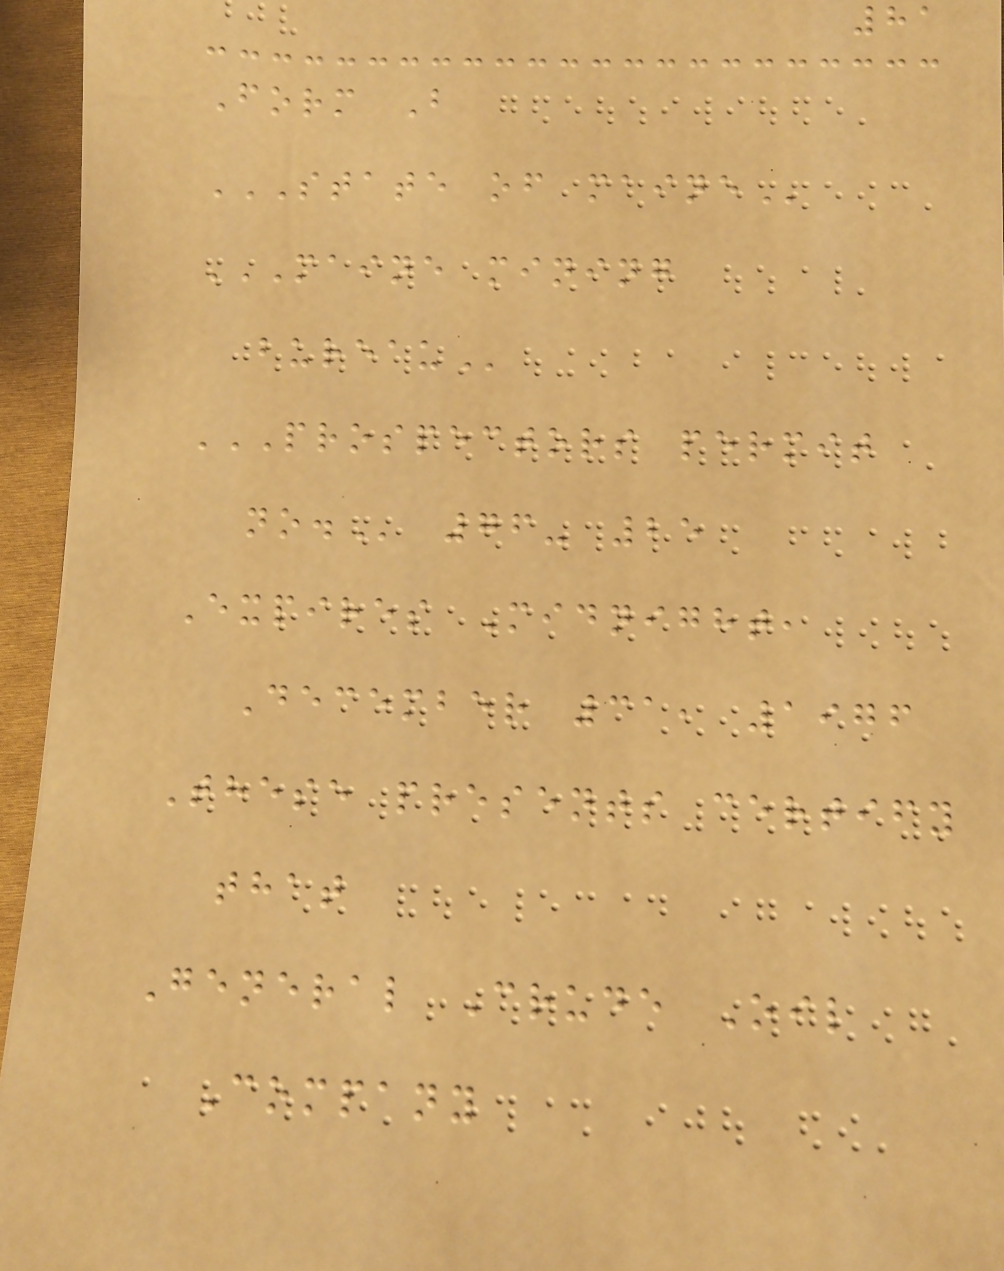81
Form B
STATE OF MAINE
MAINE MINING
BUREAU
PROSPECTORS PERMIT
NO. 76- 25
Expires Midnight,
December 31, 1976
These presents certify
that
General Crude Oil
Company
